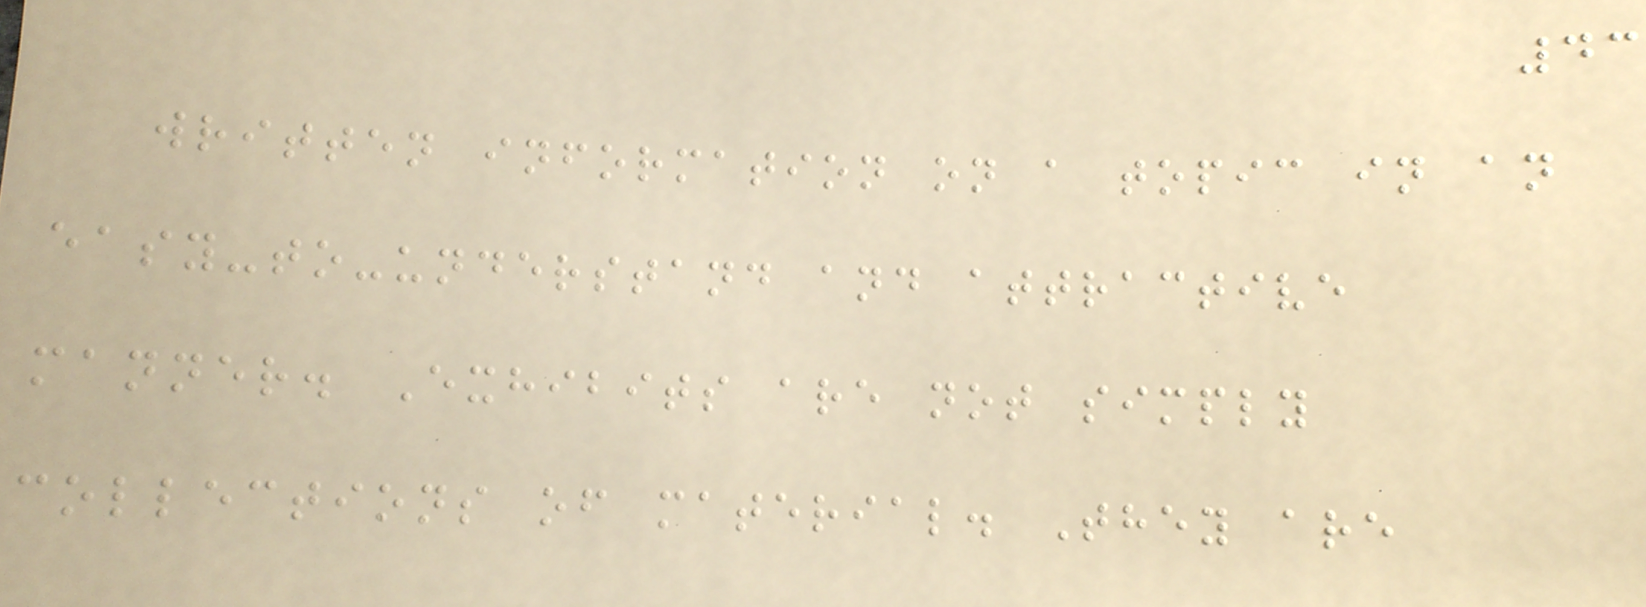43
written information on a topic in an
easy-to-understand and attractive
manner. Exhibits are not simply
collections of material. They are
